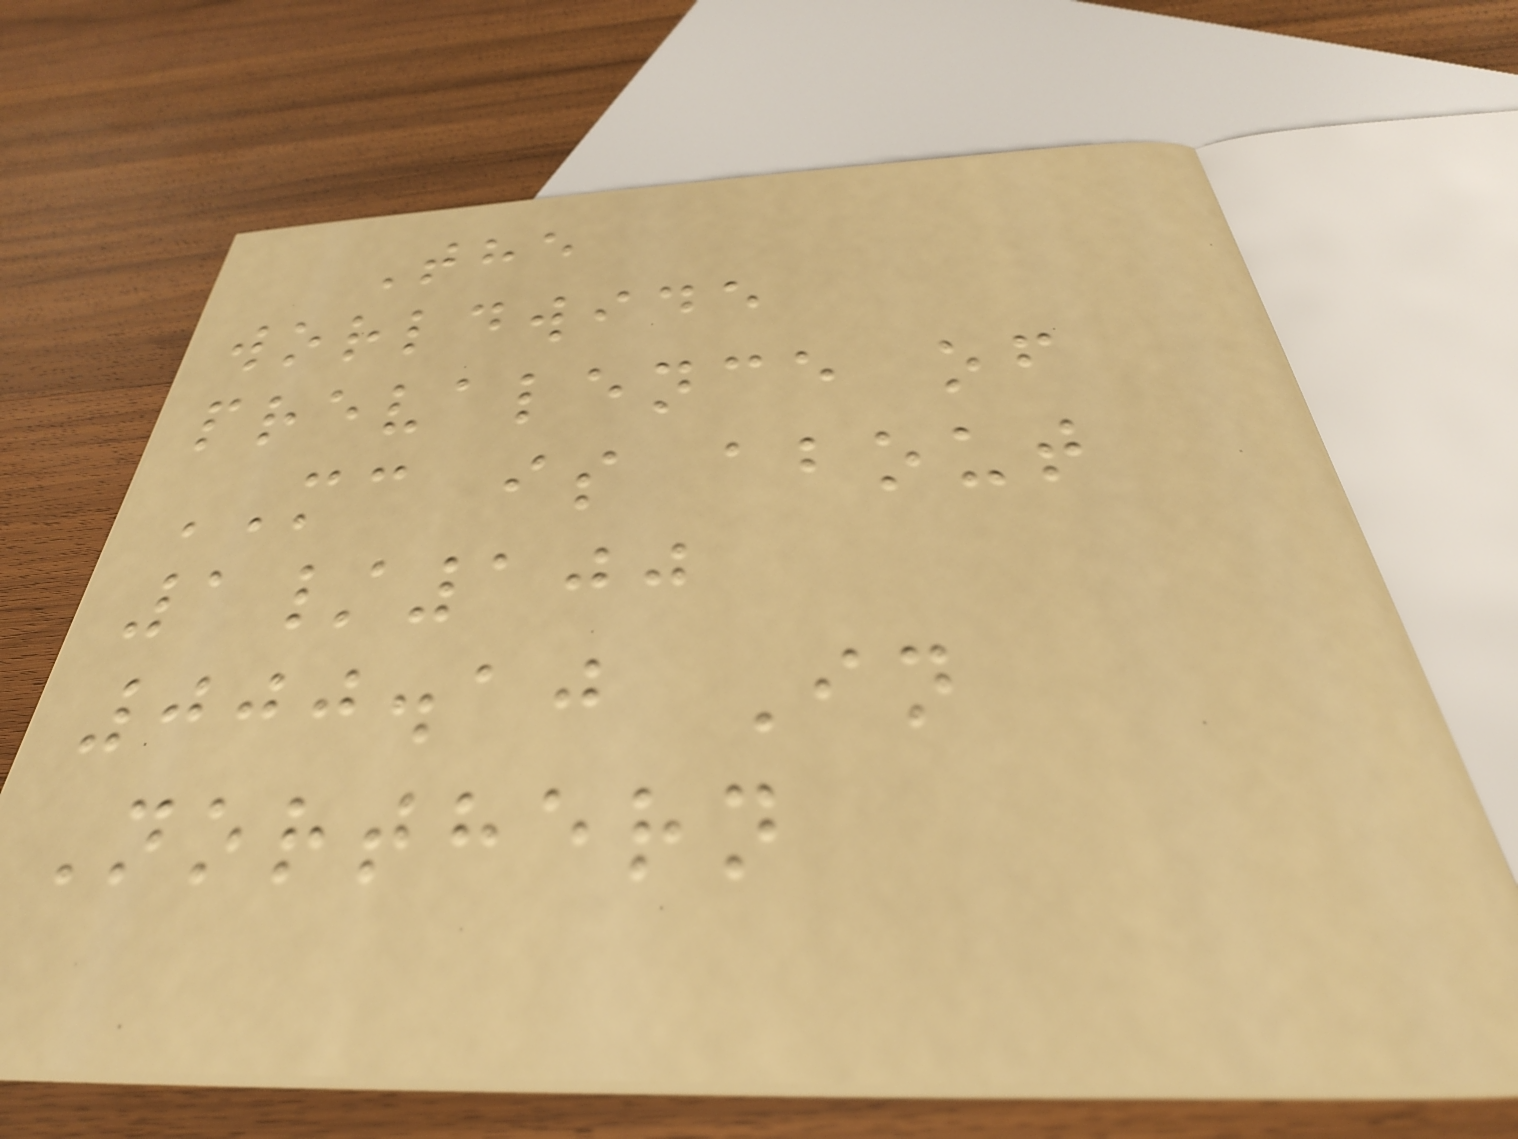The
worldwide
prevalence of
MC is about
1/100
000.10 In
Northern
